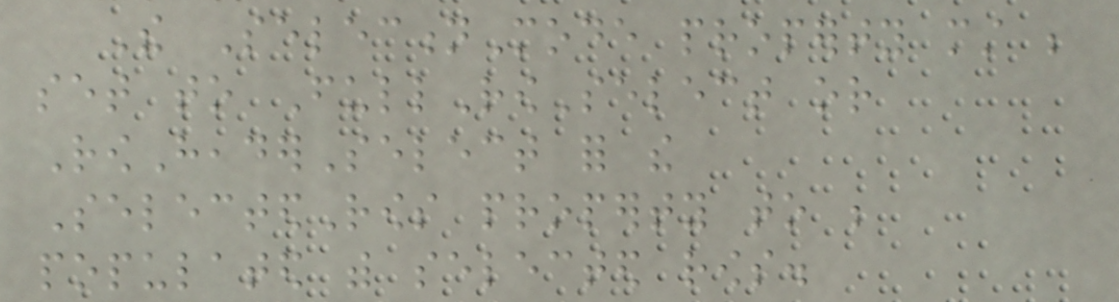The SelectionMode property must be
set to FullRowSelect or
RowHeaderSelect for the
SelectedRows property to be
populated with selected rows.
